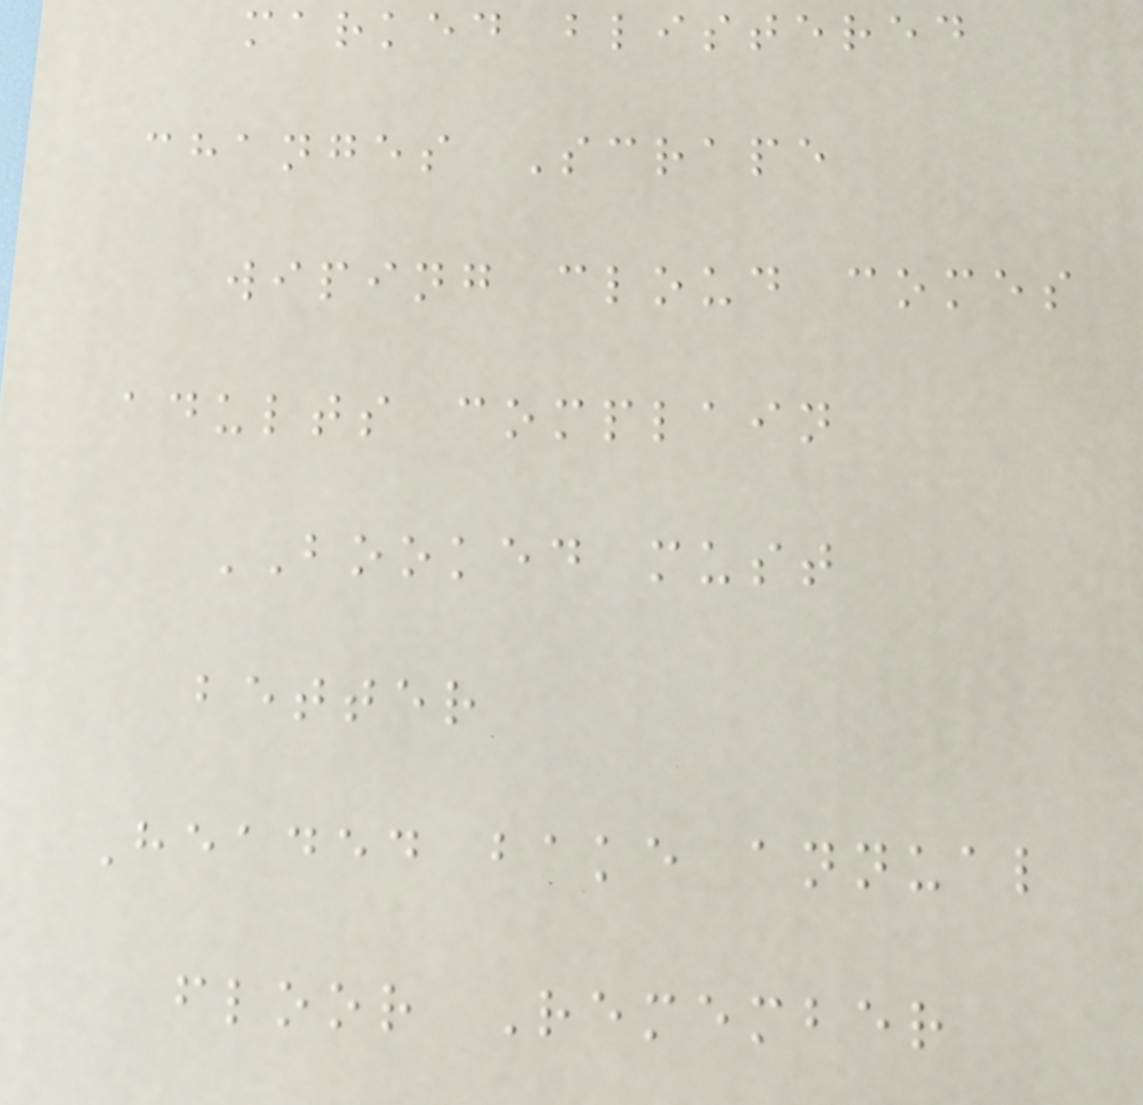marked blistered
changes Scrape
wiping cloud comes
adults complain
BOOKED must
better
Headed bake annual
floor Remember
